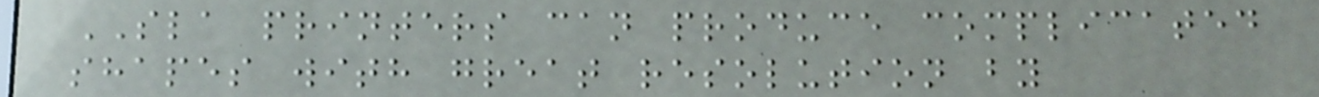SLA printers can produce complicated
shapes with great resolution by
